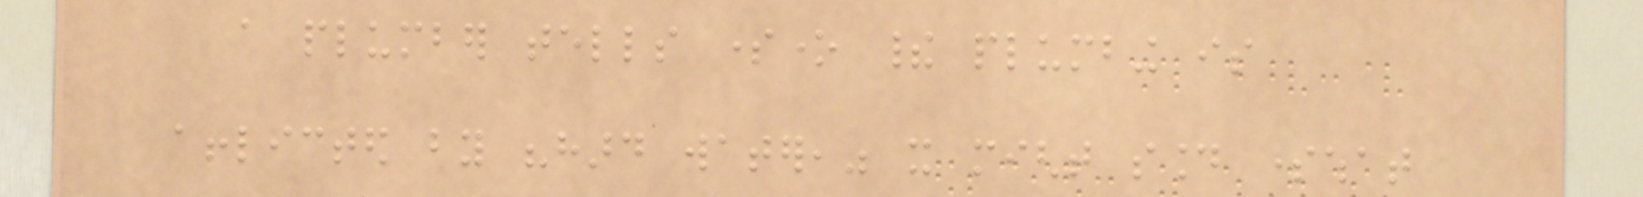a plumber tells someone their plumbing is
afflicted by "hard water," it might sound somewhat
